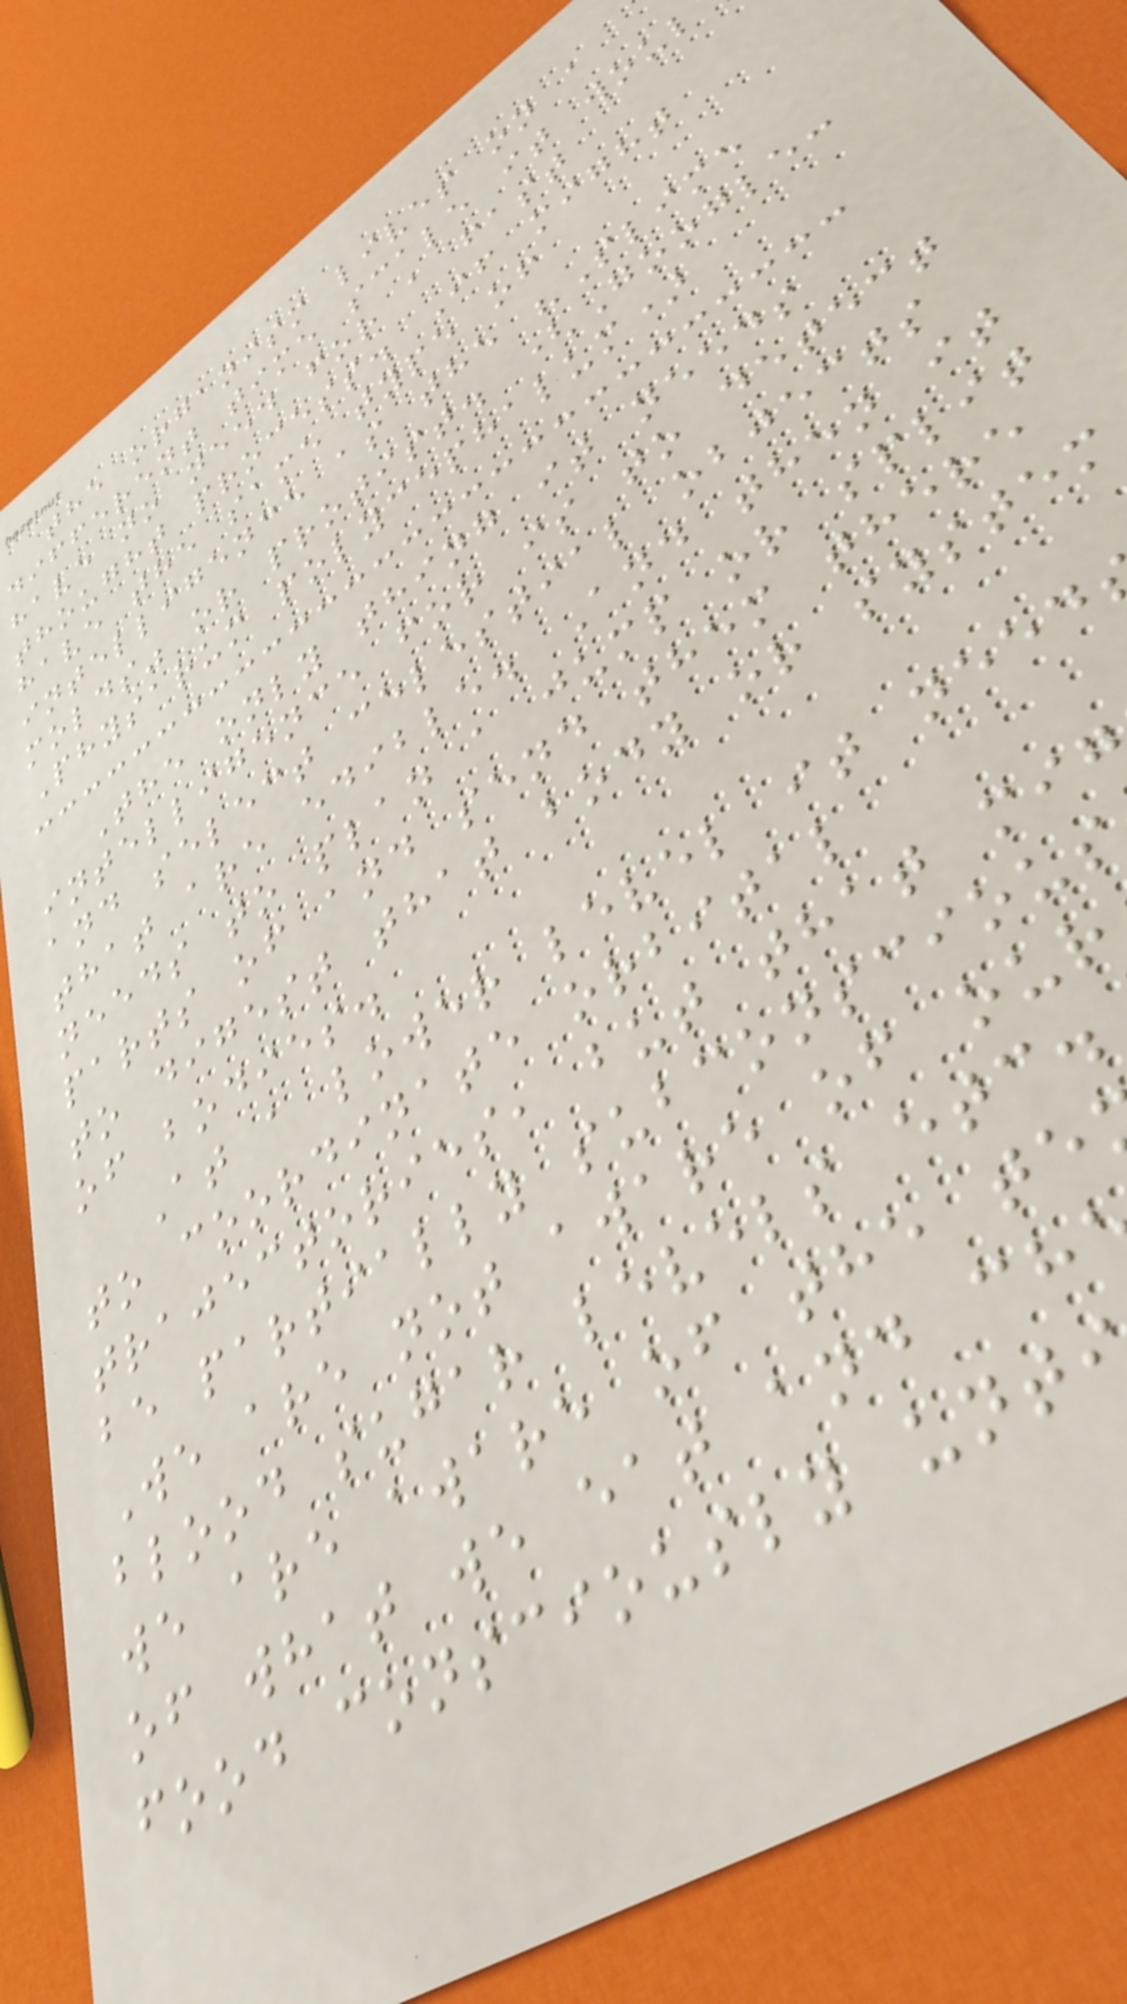the organism lives on a
different time scale it woul
have no need for a fast
thought process. If might
have the same type of
intelligence as the "Slime
molds" or protist. (Google:
Physarum polycephalum)
The only thing it needs
intelligence for is to detect
and select celestial objects
that are edible. And then it
needs to plan a jump or split
parts of and send them there
to digest that body or system
of bodies.
At a lower level it need
to coordinate orbital
trajectories, but that mi
be partially subconscious
We are not aware of our
blood sugar levels etc.
we are aware of the te
of what we eat and ch
food consciously unt
